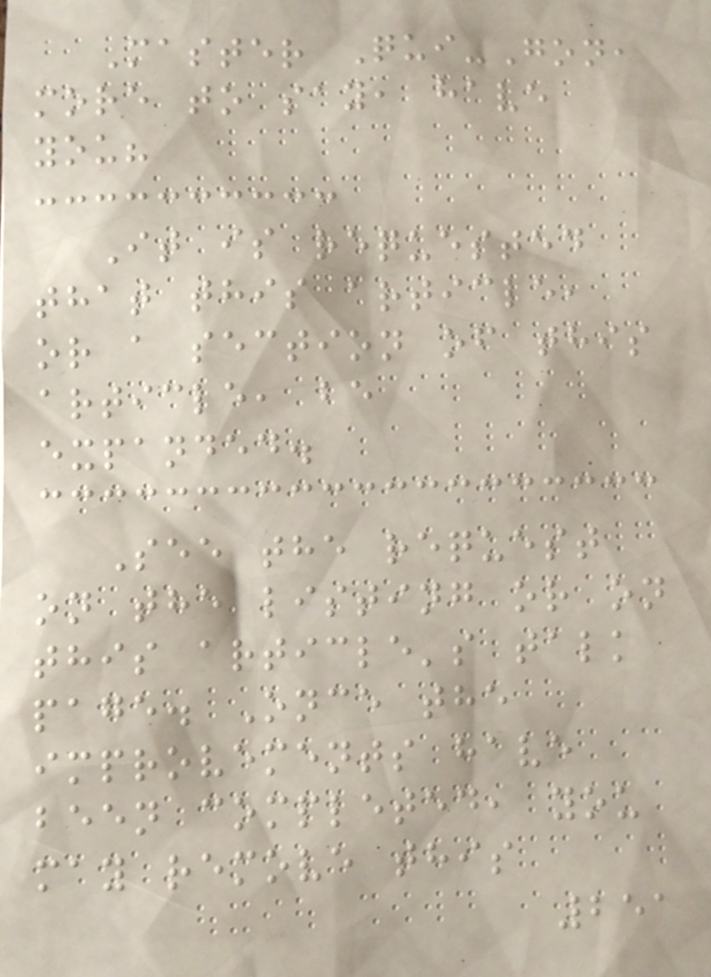Master Qui-Gon,
more to say, have
you?
It is requested
that this article,
or a section of this
article, be
expanded.
See the request
on the listing or on
this article's talk
page. Once the
improvements have
been completed, you
may remove this
251
